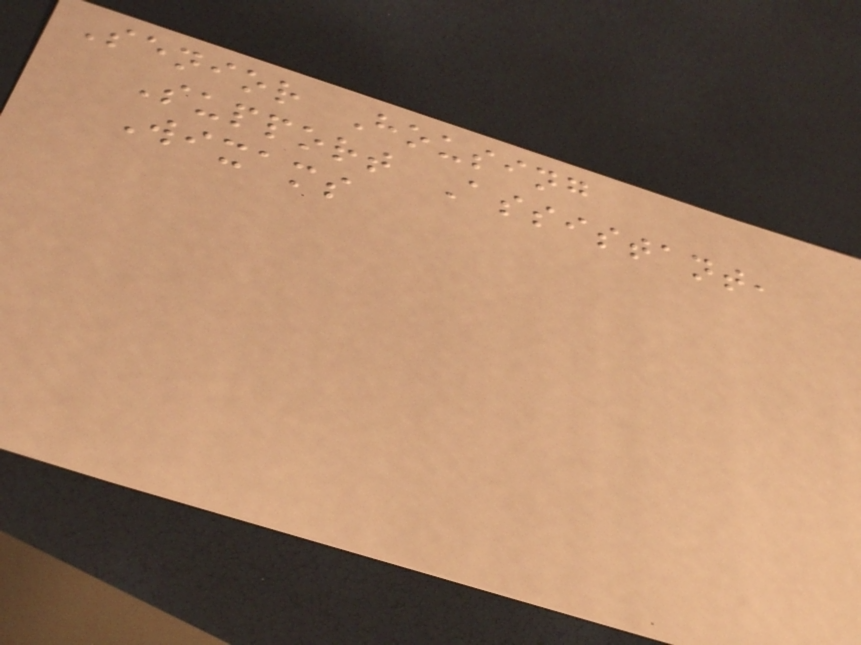Senior Housing
Support Assistant,
Wixams
